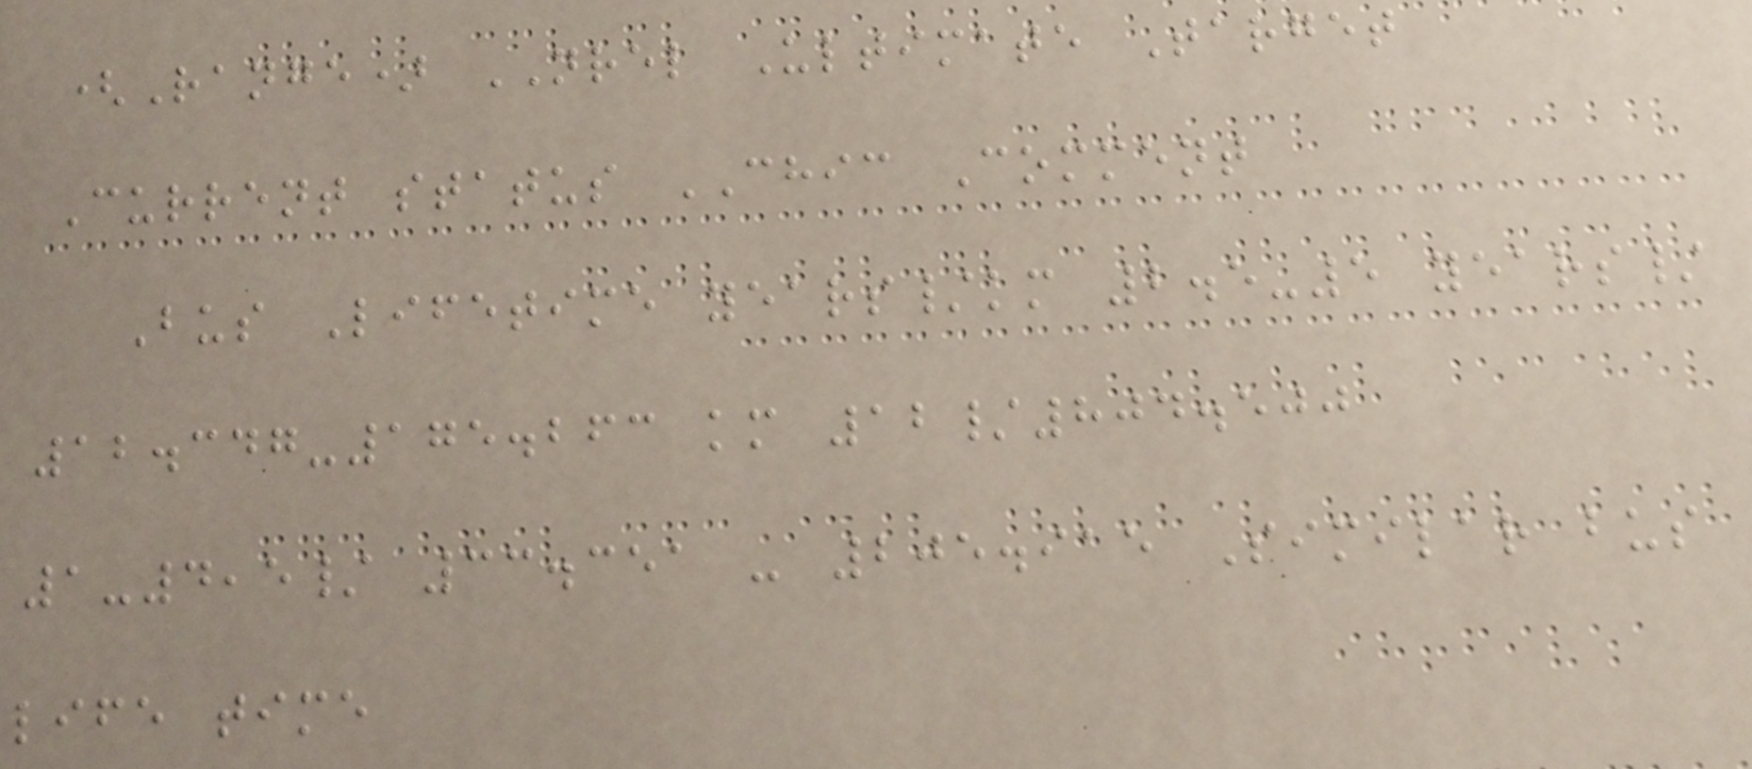(Range) NREL Ultimate Target
Current status CHIC Comment
Bus Lifetime years/km 2.5-5 years/
12.347-175.263 km 12/804.500
1-4,5/ 33.351 - 205.915 Similar bus
life time
